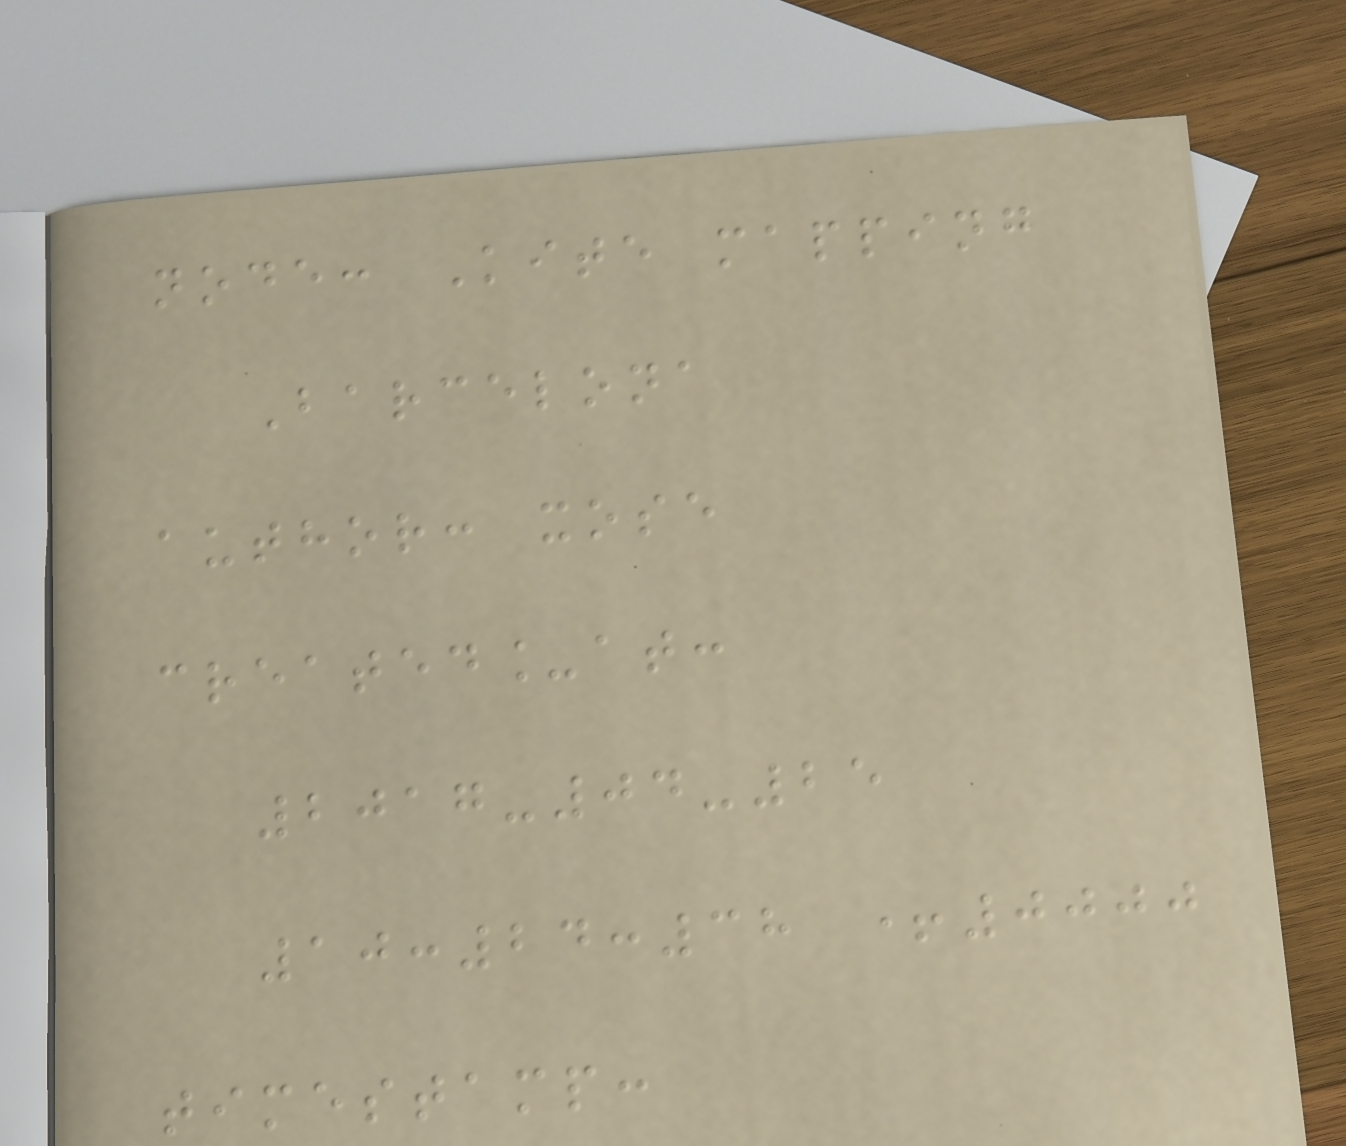node: Kite mapping
Barcelona
author: xose
created_at:
2017-04-25
10:24:38 +0000
timestamp:
